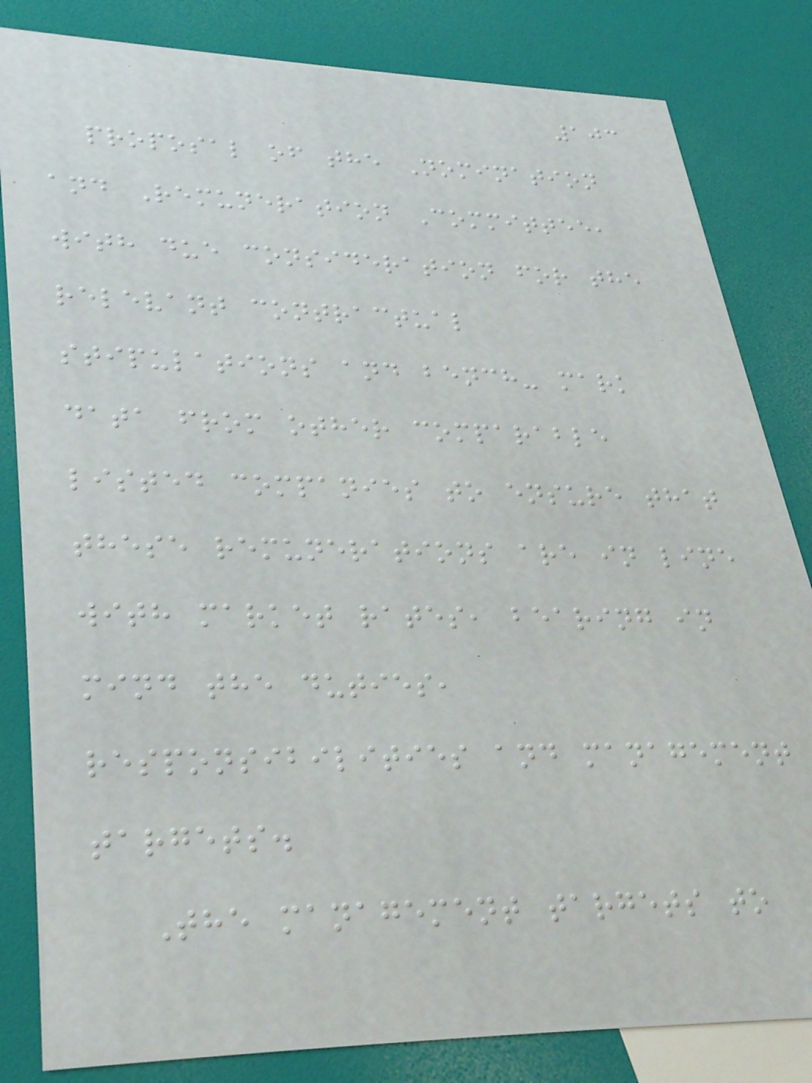103
proposal of the Nomination
and Remuneration Committee,
with due consideration for the
relevant contractual
stipulations and bench- mark
data from other comparable
listed companies to ensure that
these remunerations are in line
with market rates, bearing in
mind the duties,
responsibilities and management
targets.
The management targets to
